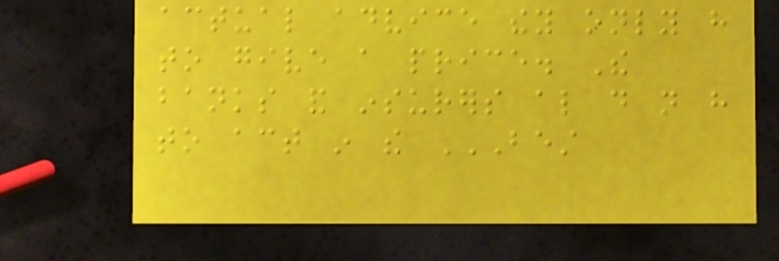actual advice they only have
to give a price. The
banks and insurers also do not have
to act in the BEST
